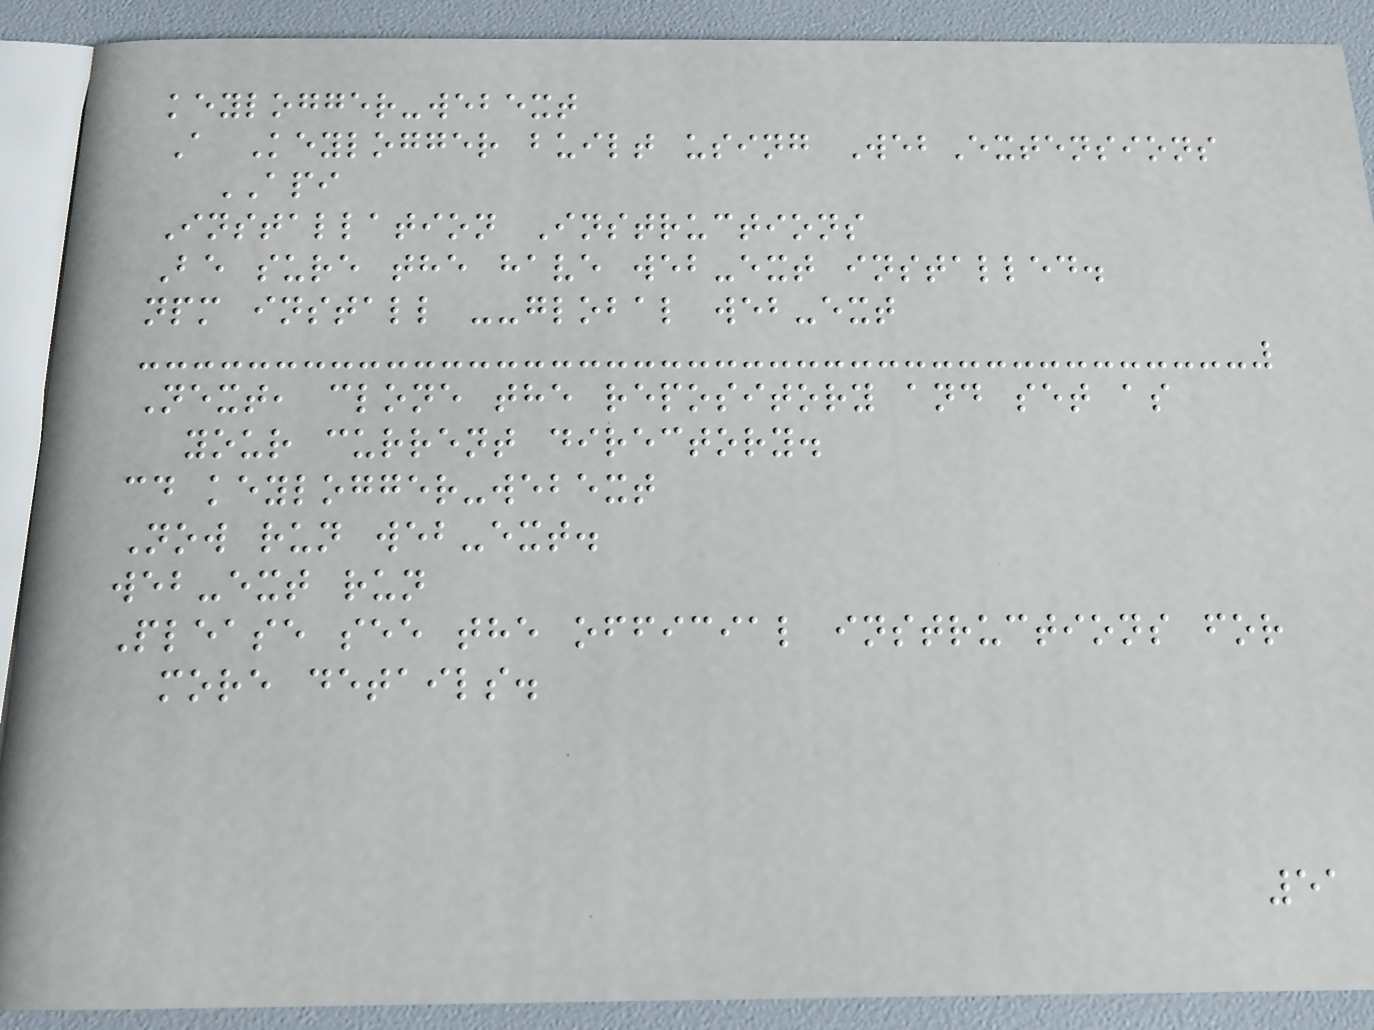keylogger-webext
A Keylogger built using WebExtensions
API
Installation Instructions
Be sure the have web-ext installed.
npm install --global web-ext
Next, clone the repository and set as
your current directory.
cd keylogger-webext
Now run web-ext.
web-ext run
Please see the official instructions for
more details.
51
